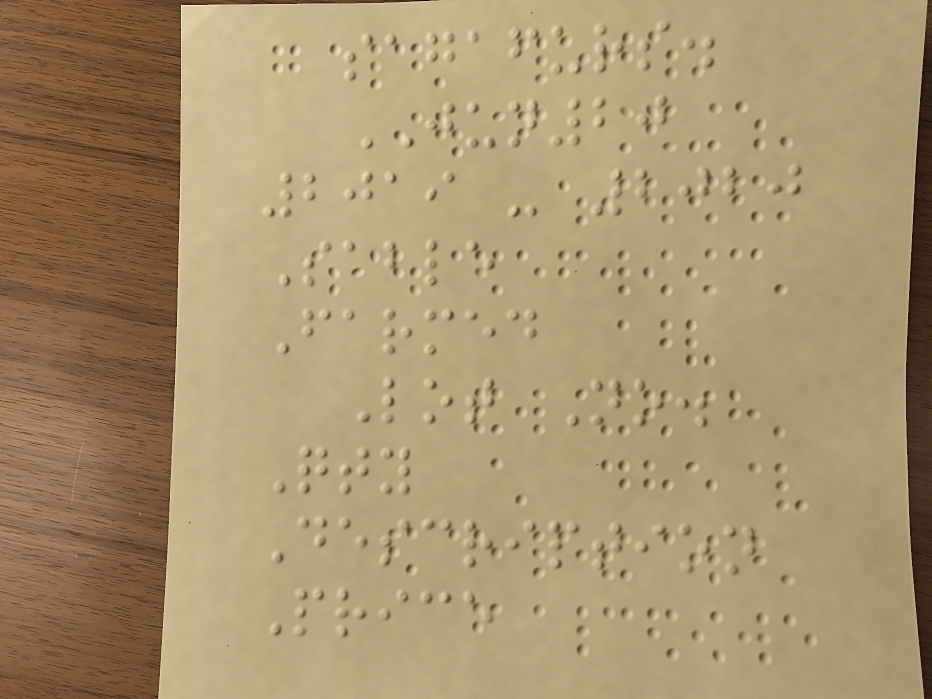sagafurs.
JUN20
2019 - 2020
Sable
Farmed
Lot No.
Qty
Description
Price
